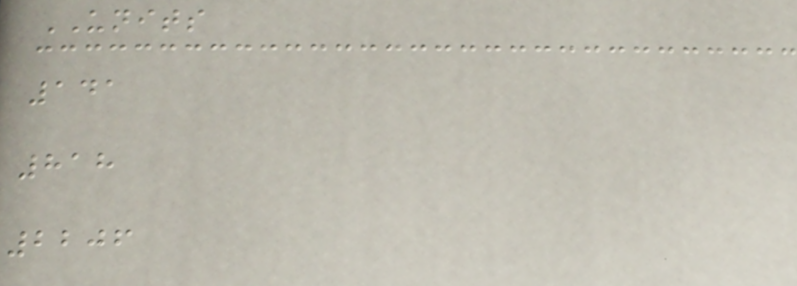UNITS
141
818
2206
